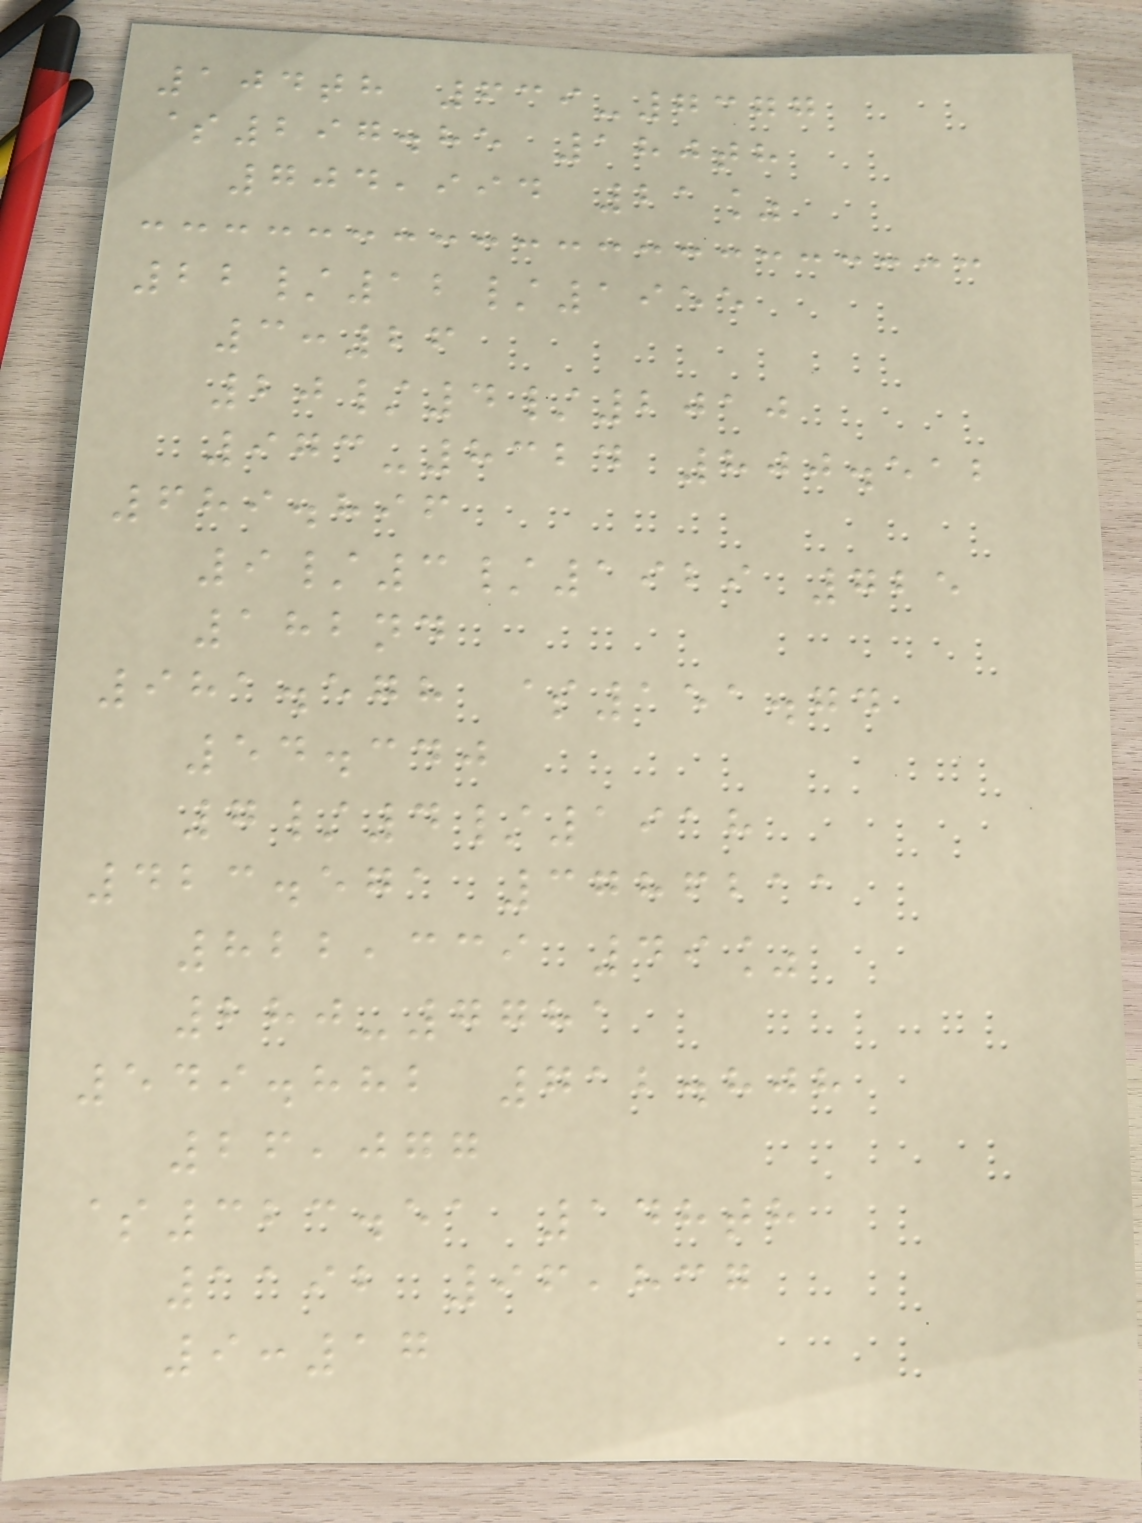104th 639-7377
$297.85 180th
704,994 21%
22/12/1955
3:26
20/4/2010
973-8324 800.512
689.896
9/3/1929 725
182nd
981.578 $151.74
54.340
7/4/1918
423.571 3786211
822,339 49%
280-7781
549.882 712.808
26,077
$323.51 148th
1192 96,837
9:17
